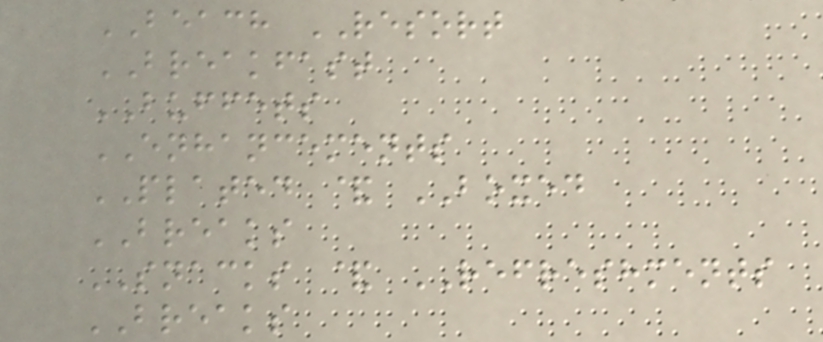BEACH RESORT
BREAKFAST
BUFFETS
ENHANCEMENTS
PLATED & BOXED
BREAKS
SNACKS & REFRESHMENTS
BREAKS
